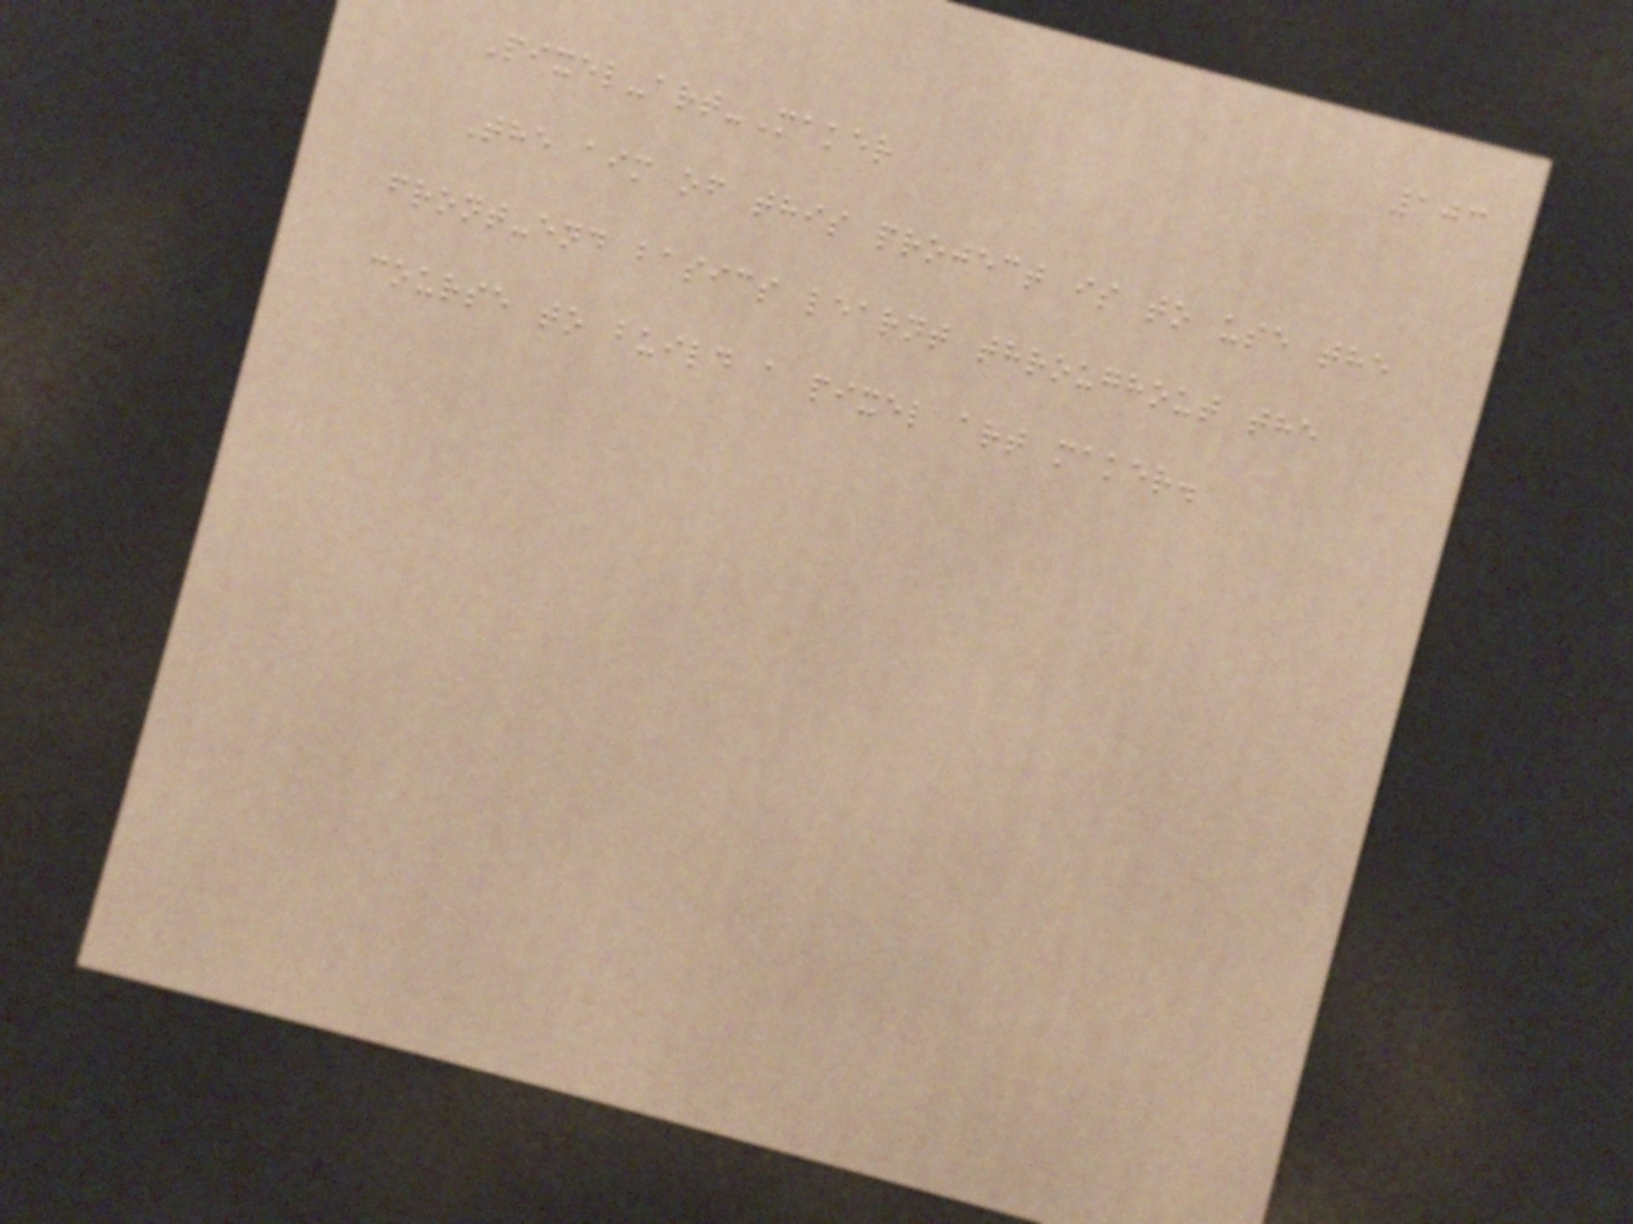103
Pixel-art-Maker
The aim of this project is to use the
front-end basics learnt throughout the
course to build a pixel art maker.
